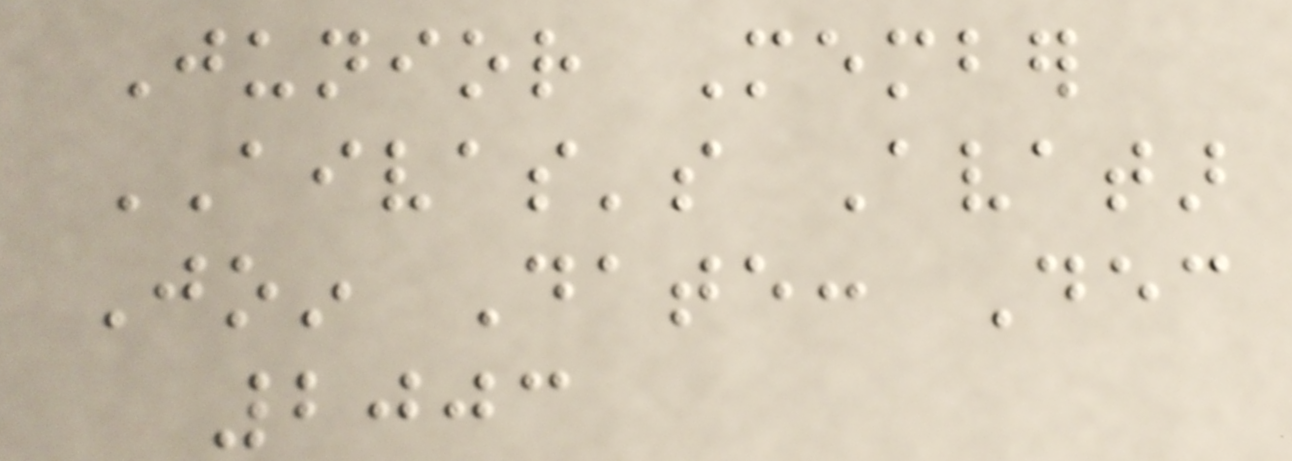Junior Member
AIVAS's Avatar
Join Date: Dec
2003
